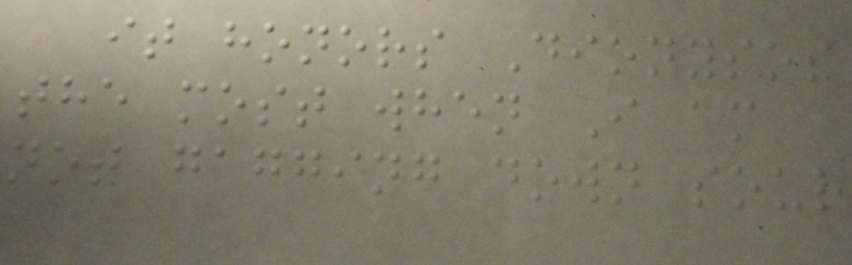it honors Dionysos
the most when I am
not gagging down sour
